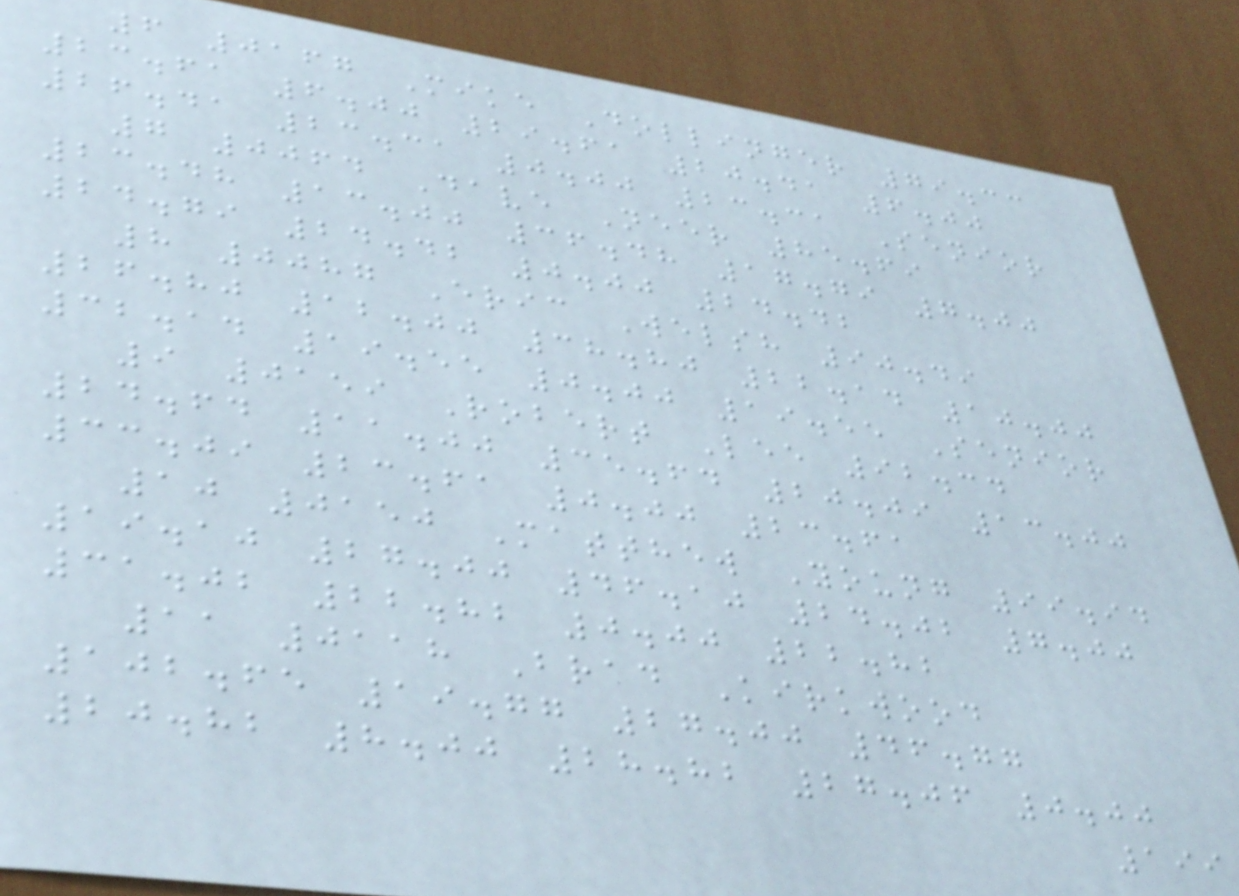6 0167 Mike Dollinger 79.33
23.61 6.00 29.61 20.41 6.00
26.41 23.31 0.00 23.31 Senior
7 0064 Dave Neer 85.69
23.48 13.00 36.48 17.79 7.00
24.79 24.42 0.00 24.42
8 0087 Eric Welsh 90.49
26.80 12.00 38.80 22.14 10.00
32.14 19.55 0.00 19.55 Senior
9 0159 Robert Lee 92.34
24.64 11.00 35.64 20.09 13.00
33.09 23.61 0.00 23.61
10 0150 Matthew Young 99.94
19.10 27.00 46.10 24.02 7.00
31.02 22.82 0.00 22.82
11 0118 Brad Kirkwood
102.65 19.77 27.00 46.77
20.82 8.00 28.82 27.06 0.00
199
